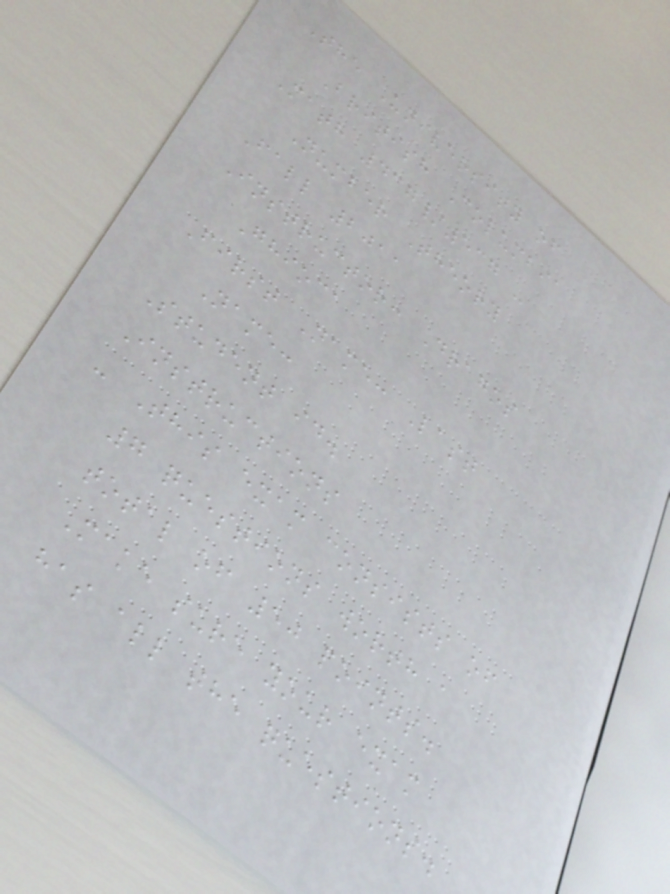The University of
British Columbia
Math 437/537 -
Number Theory
Fall 2011
Instructor: Dragos
Ghioca
First Name: Last
Name:
Student id.
Instructions
- This exam consists of
7 questions worth a
total of 50 points.
Make sure your exam
has all the questions.
